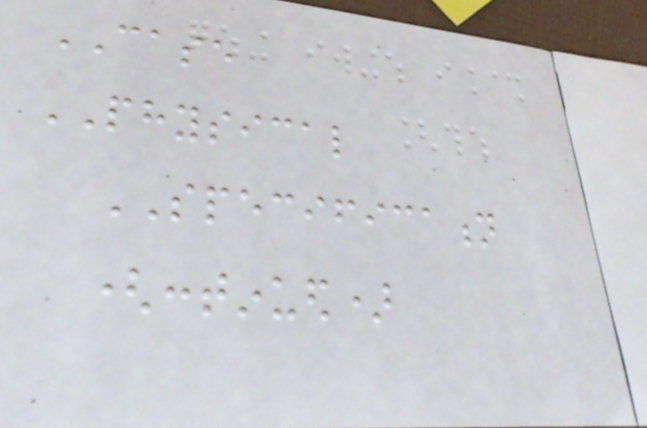CASE
PHYSICAL
SPECIFICATION
(continued)
